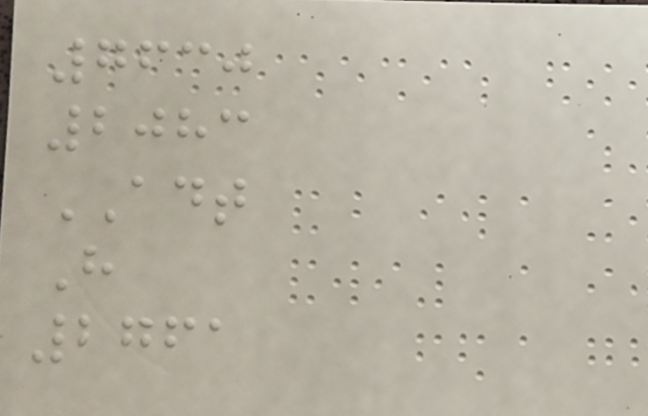7630
2083
ADT
H
2761
